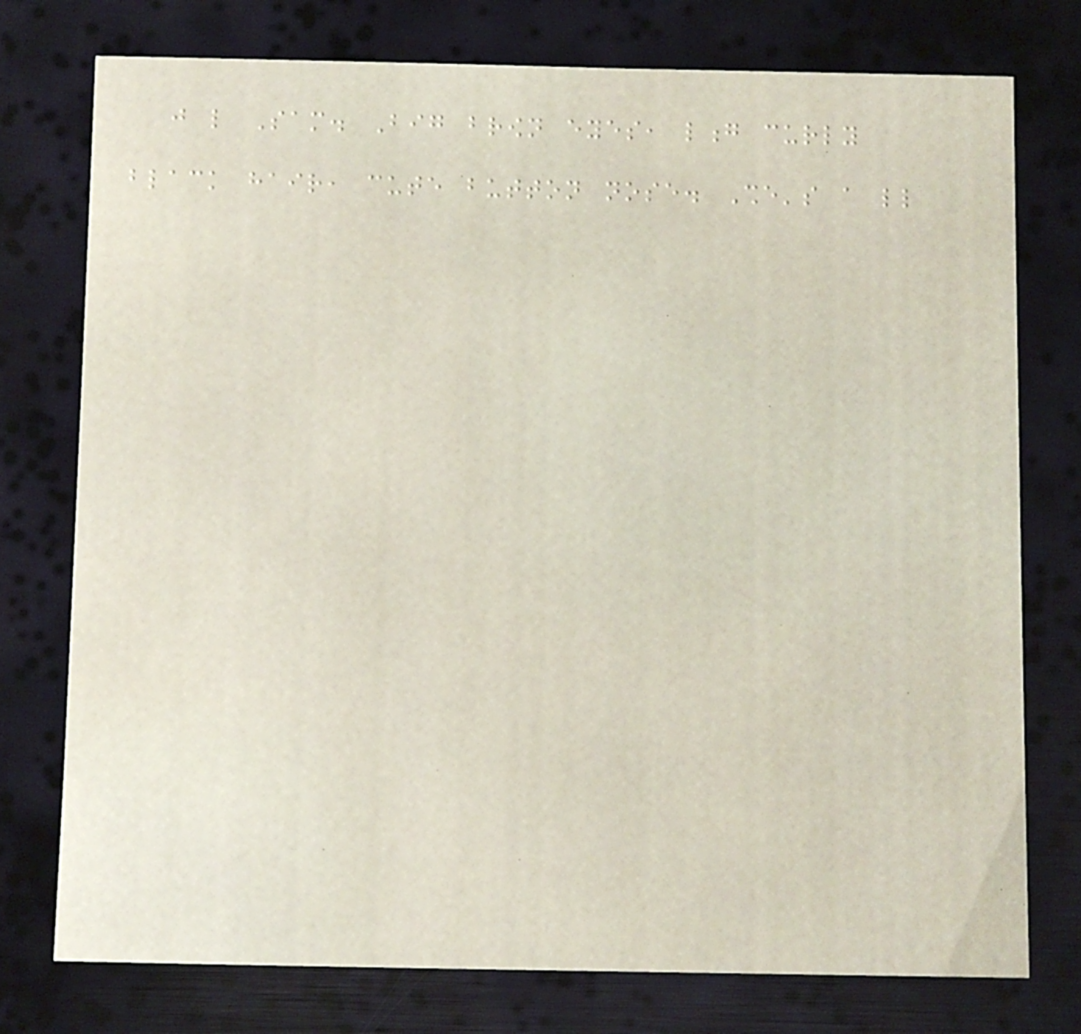just like Sam. Big brown eyes, long curly
black hair, cute button nose. She's a little
